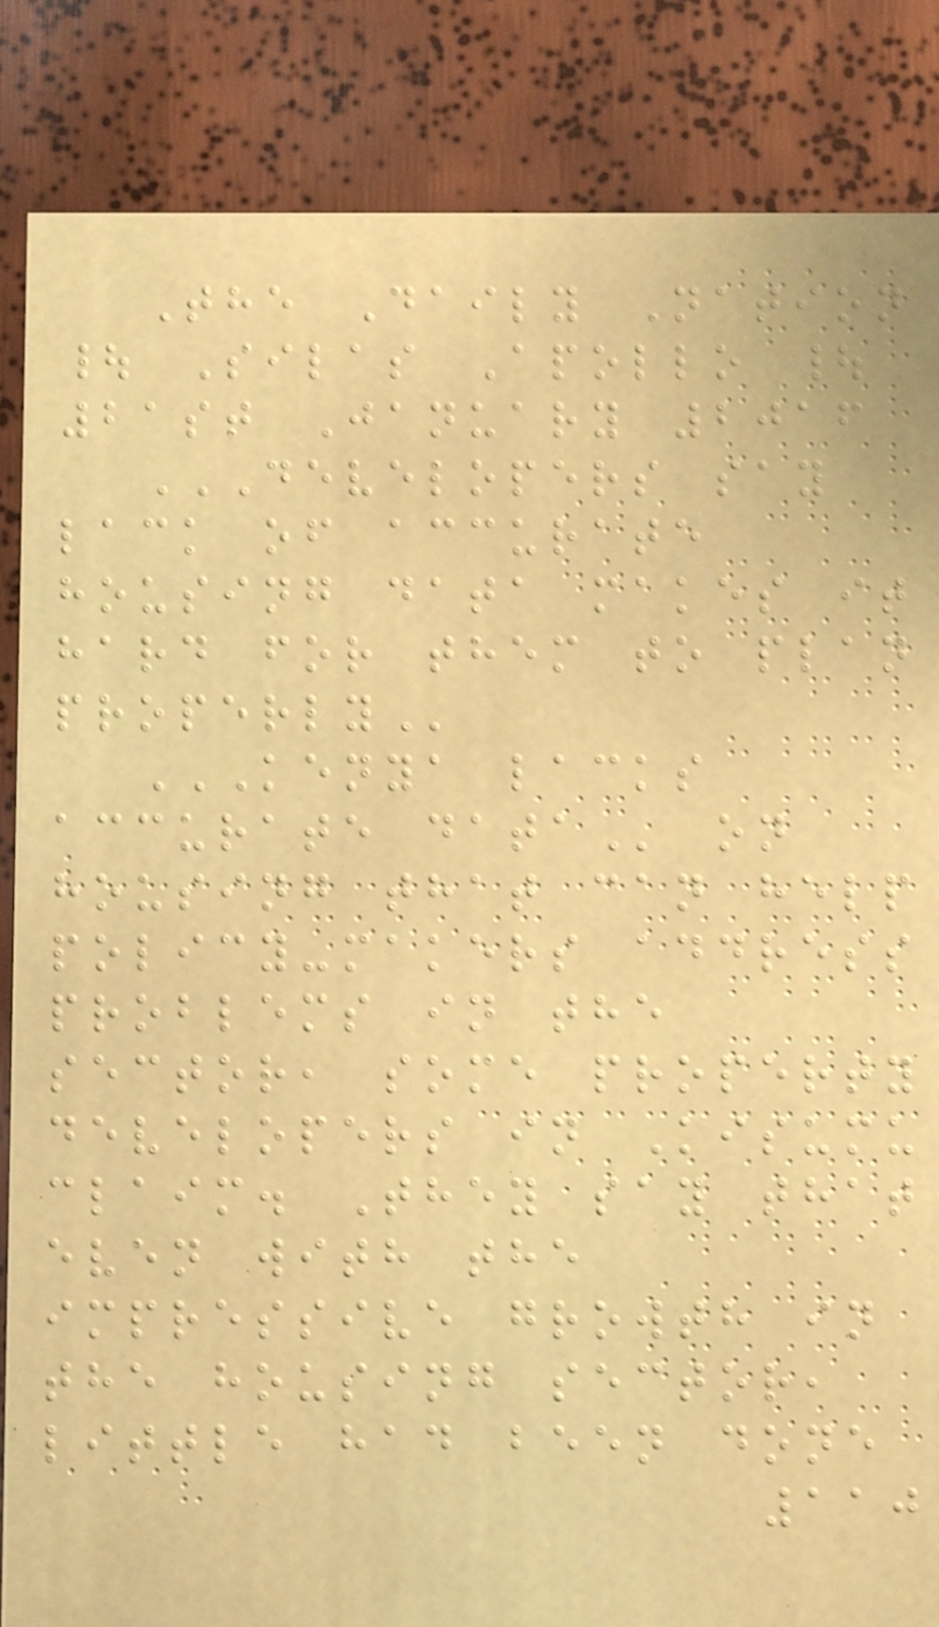The Daily Nation
| Silas Apollo |
21st January 2016
DEVELOPERS SAY
LACK OF ACCURATE
HOUSING DATA MAKES IT
HARD FOR THEM TO PLAN
PROPERLY
KENYA LACKS
ACCURATE DATA on
housing that can help
policy-makers address
problems in the
sector, some property
developers in Kisumu
claim. They say that
even with the
impressive growth in
the housing sector,
little had been done
110
